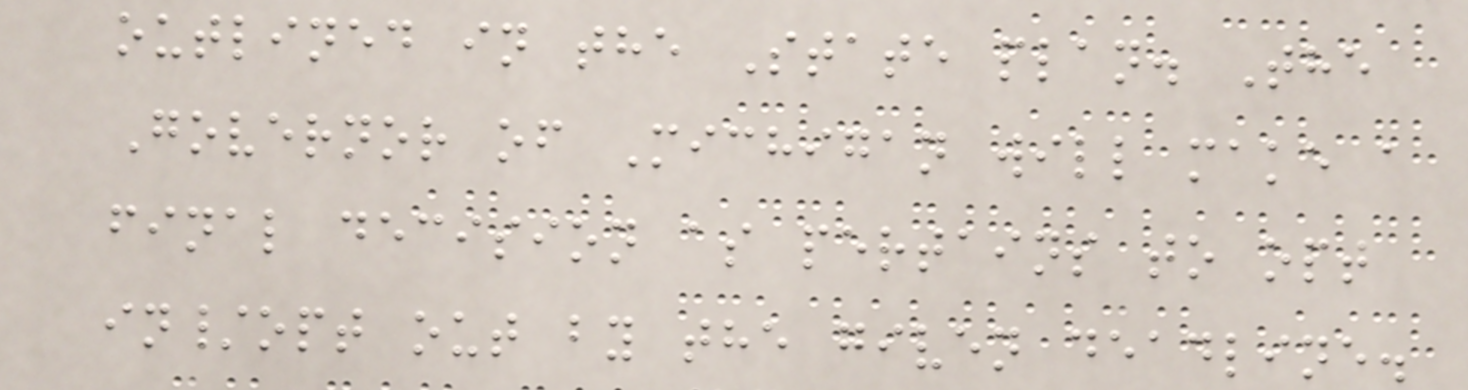outlined in the State plan. The
Governor of Michigan will make a
final decision as pertains to opt
in/opt out by the given deadline.
